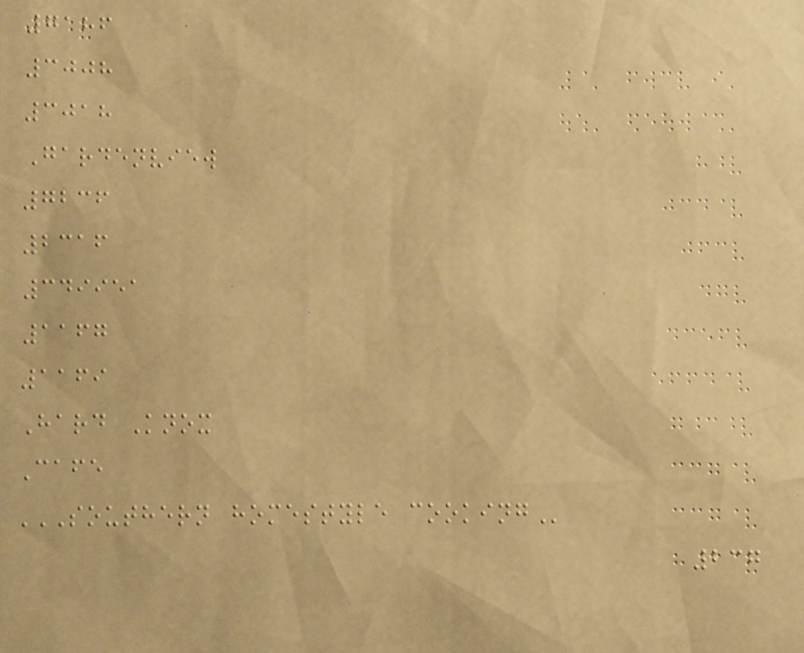7186
3008
3018
Gardenview
7236
2316
349951
1167
1169
Hard Knox
Cafe
SOUTHERN HOMESTYLE COOKING
237
